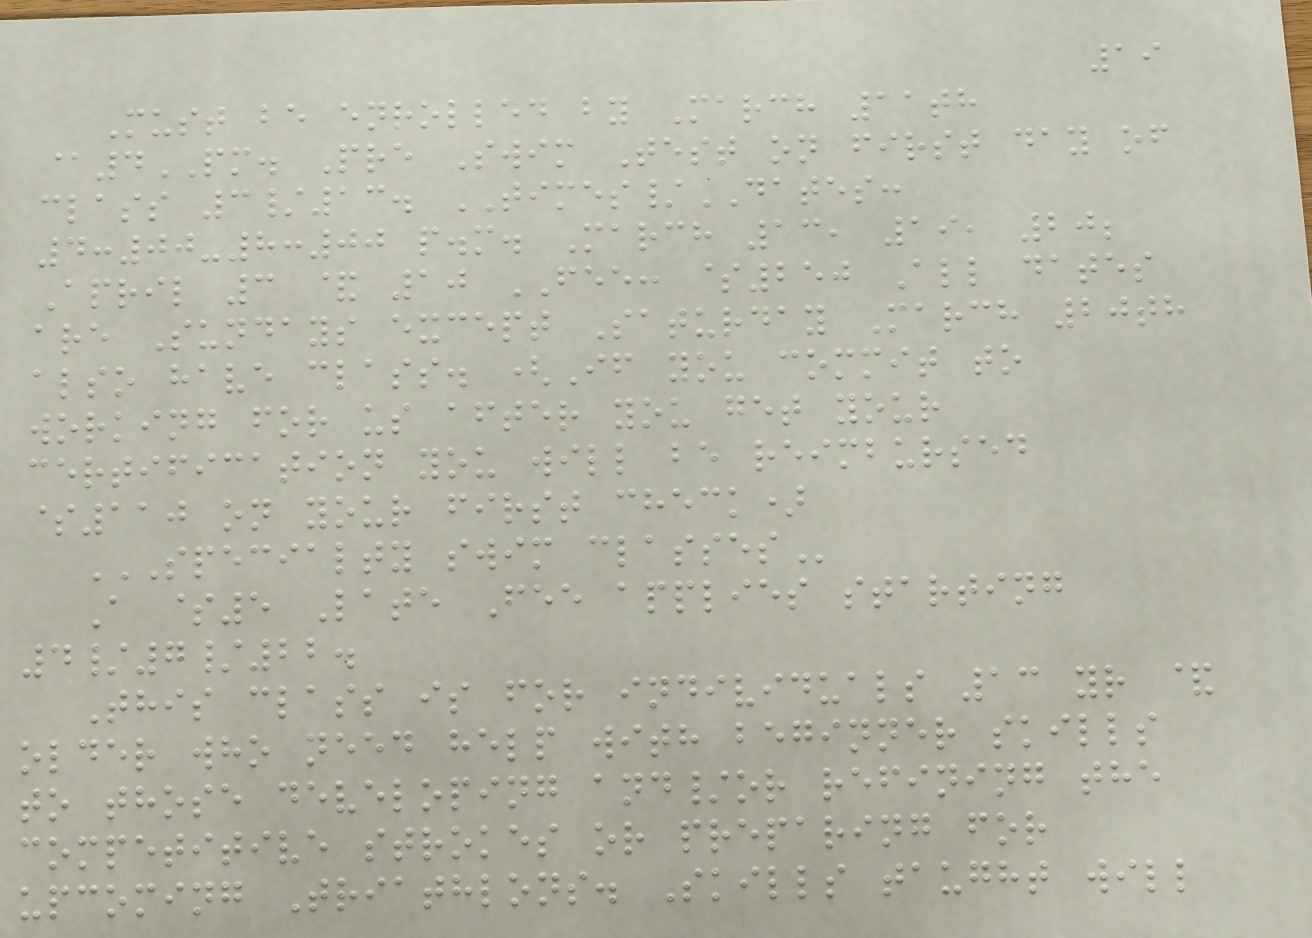19
Must be enrolled by March 11th
@4PM. Pre Swim Test on first day of
class 3/13. TIMES/DATES:
4:00-8:00 p.m. March 13, 19, 20;
April 3 & 10 FEE: $250 All dates
are Sundays except Saturday March 20th
also have class. (If you commit to
working for us after you get your
certification you will be reimbursed
$110 on your first check)
SPECIALTY SWIM CLASSES
A $5 Late Fee applies starting
4/7/22.
This class is for individuals 13 yr &
older who need help with beginner skills
to those developing and/or refining the
competitive strokes or preparing for
upcoming Triathlons. Skills taught will
